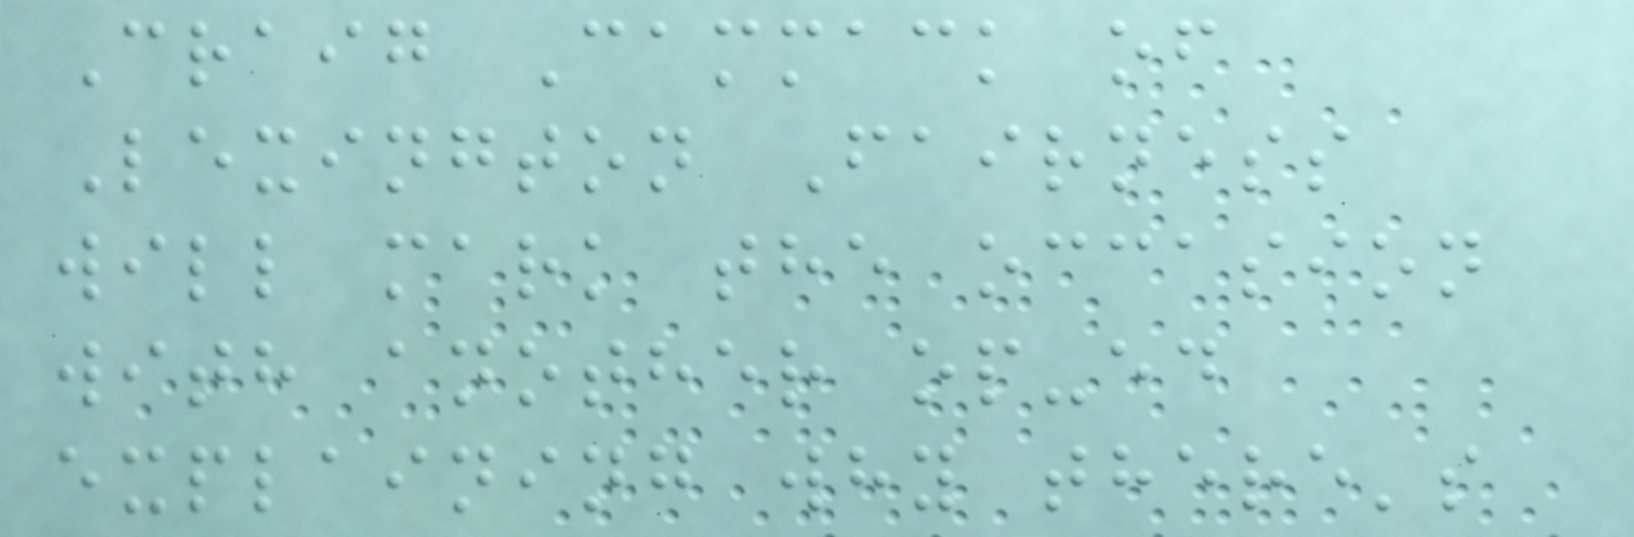Craig Cammack of
Lexington Fairness
will mark the occasion
with another op-ed
explaining why there's
